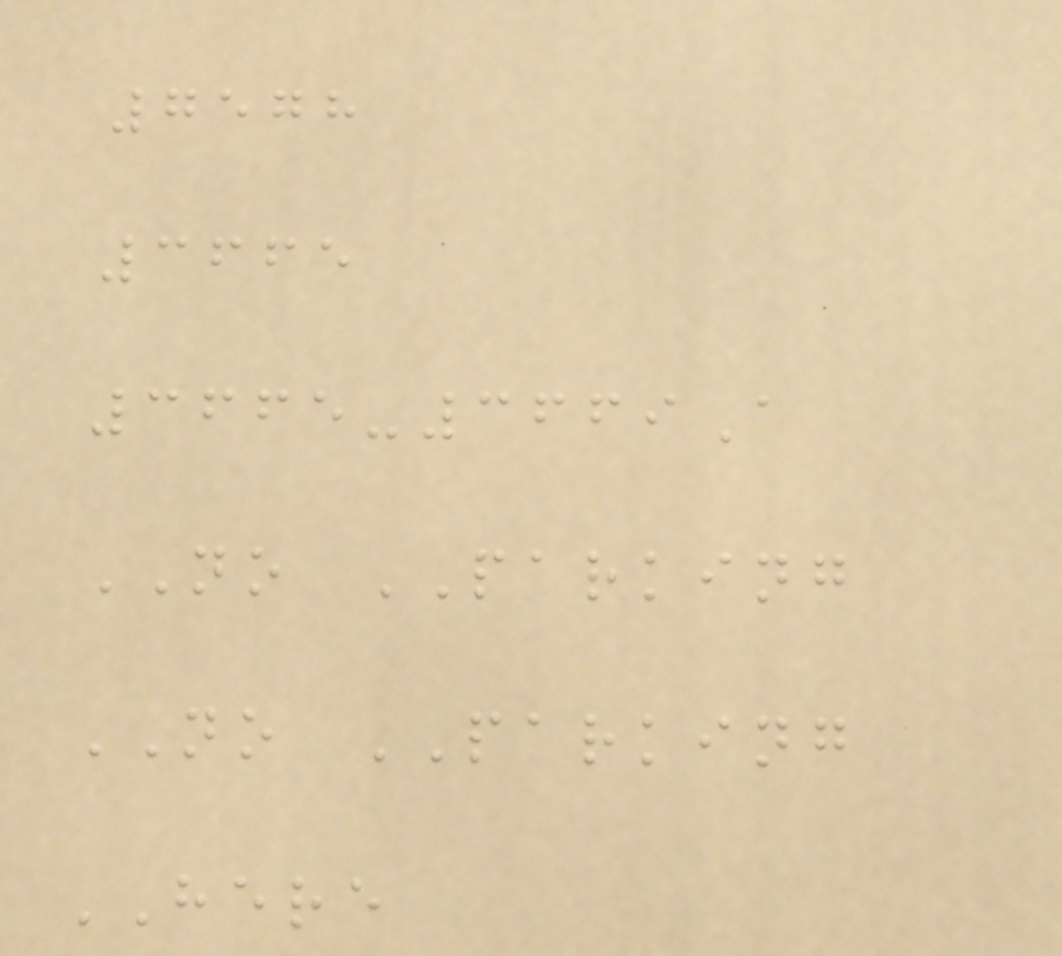7578
3665
3665-3669A
NO PARKING
NO PARKING
HERE
